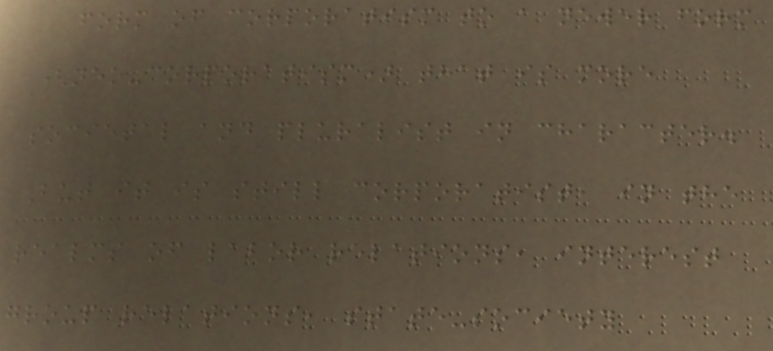form of corporatism to a newer form
(neo-corporatism) that is more
societal and pluralist in character.
But it is still corporatist, in the
realms of labor relations, interest
group relations, state-society
